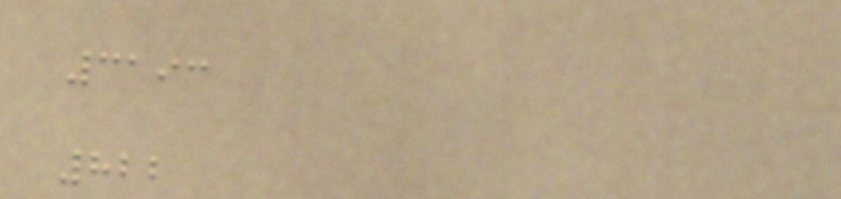3193
822
